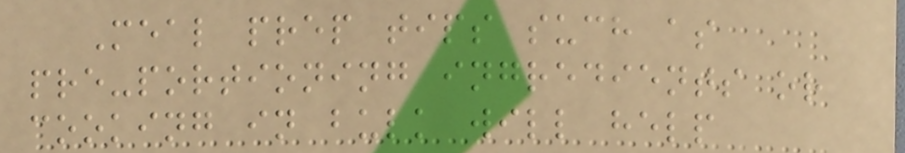Meal prep tips such as
pre-portioning ingredients or
cooking in bulk will help
